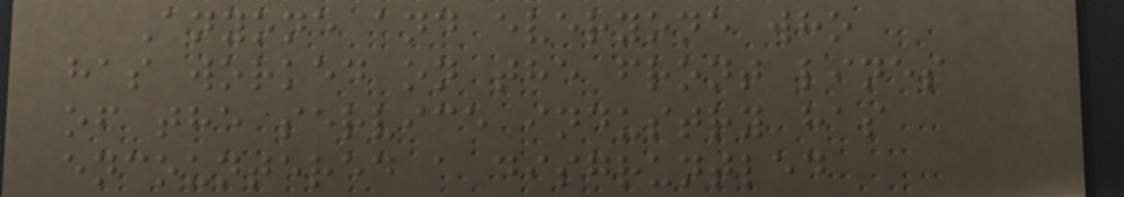Anyone and everyone who
has worked on the front lines
of the service industry has
encountered a disgruntled
